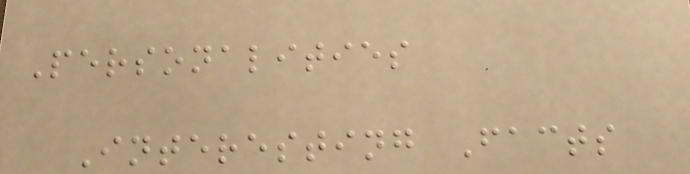Personalities
Interesting Facts
